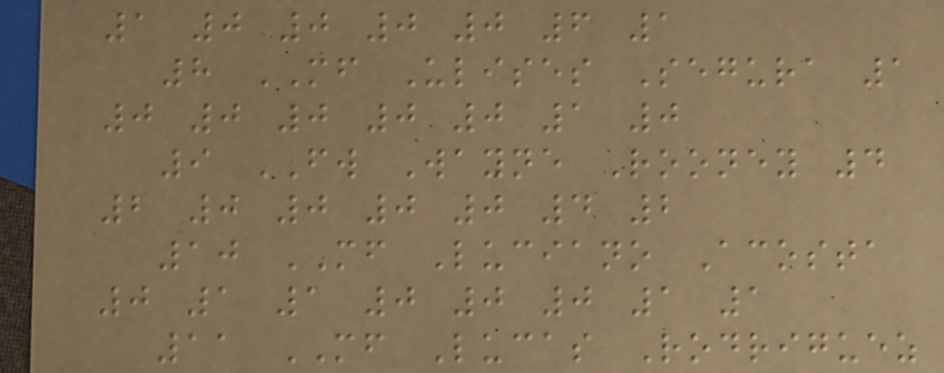1 0 0 0 0 6 1
8 MF Ulises Segura 1
0 0 0 0 0 1 0
9 FW Wayne Rooney 4
2 0 0 0 0 4 2
10 MF Luciano Acosta
0 1 1 0 0 0 1 1
11 MF Lucas Rodriguez
